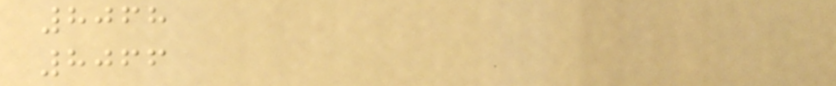8068
8066
